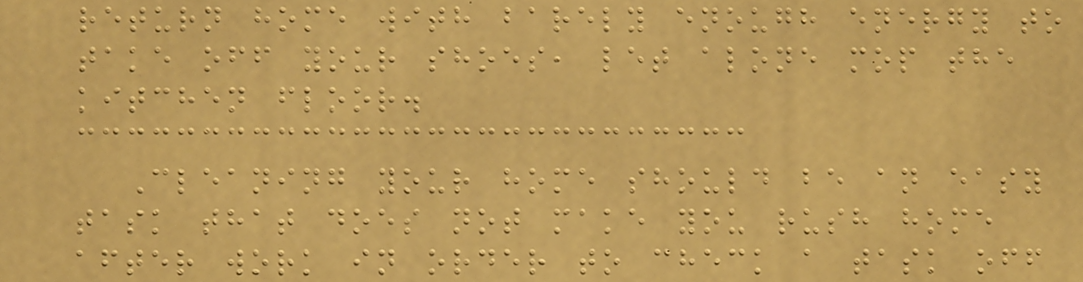return home with barely enough energy to
take off your shoes, let alone mop the
kitchen floor.
Cleaning your home should be an easy
task that does not make you rush home
after work in order to check a task off
